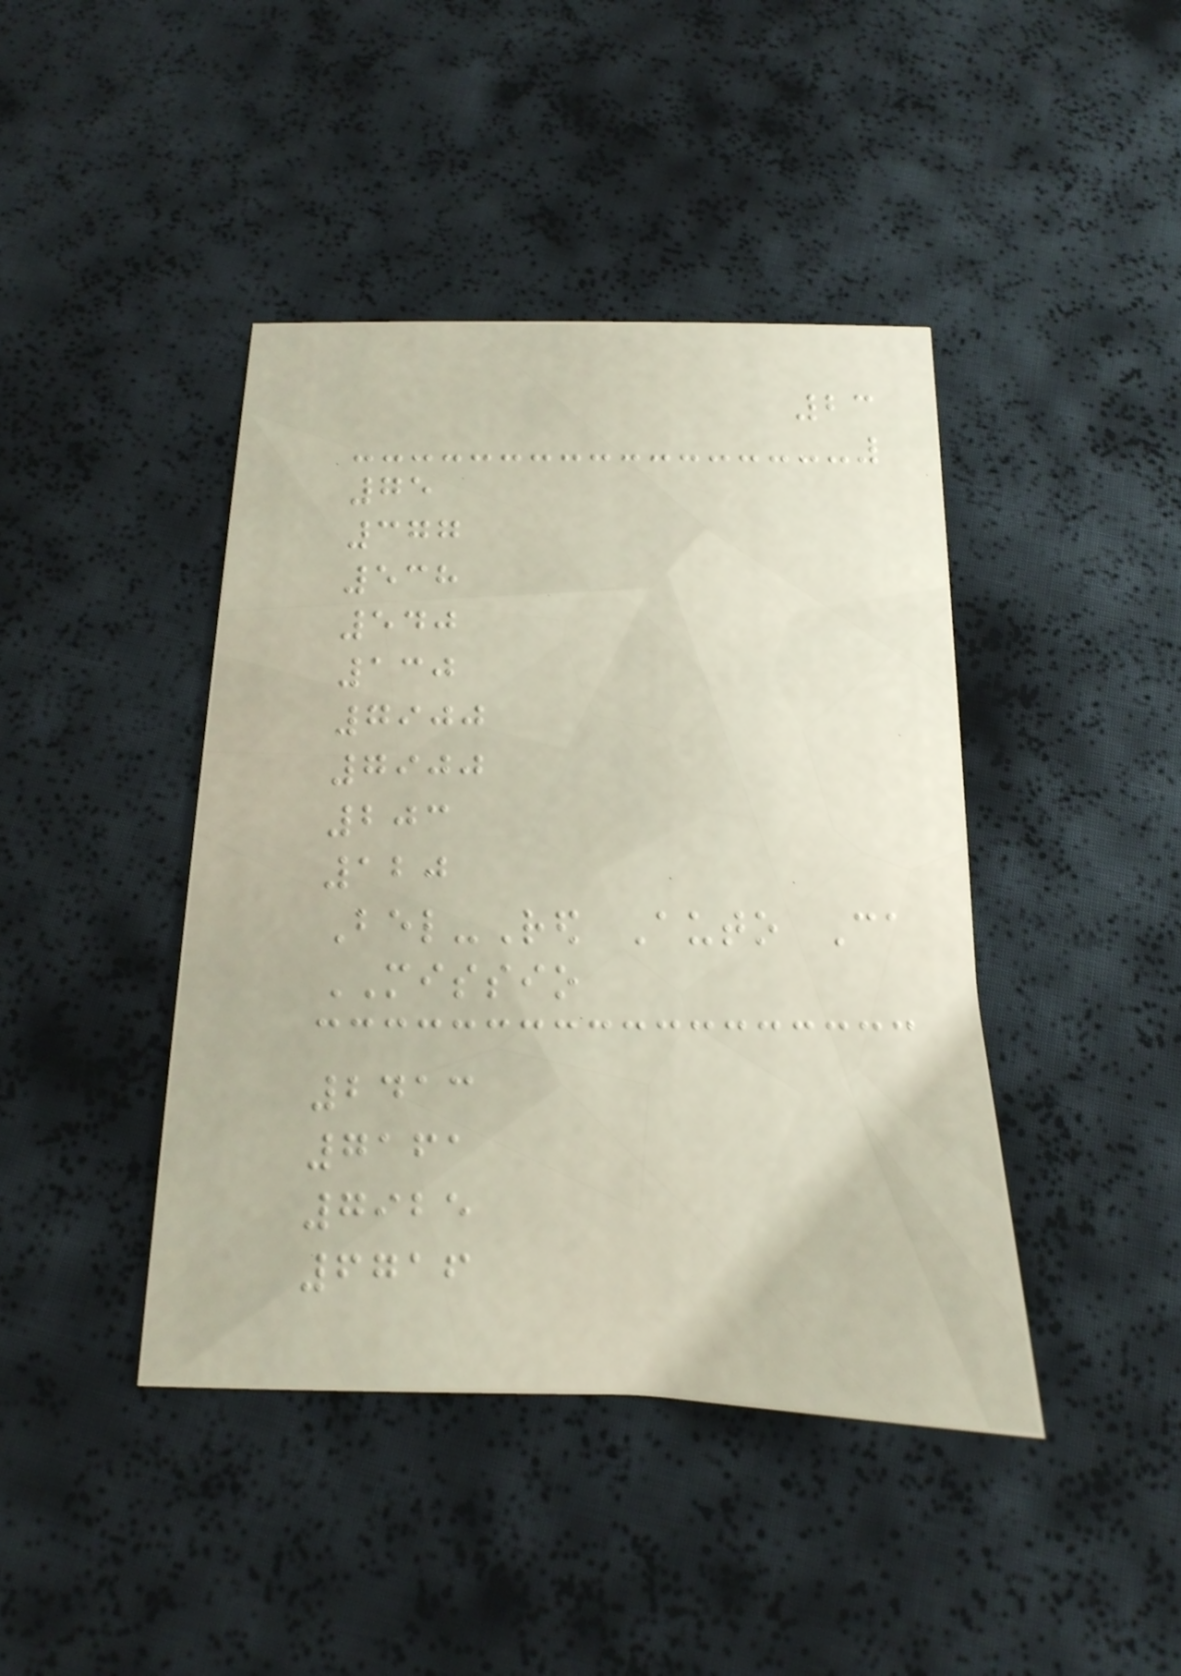23
75
377
538
540
130
7900
7900
203
120
Bel-Red Auto Ca
MISSIO
2413
7161
7925
6716
